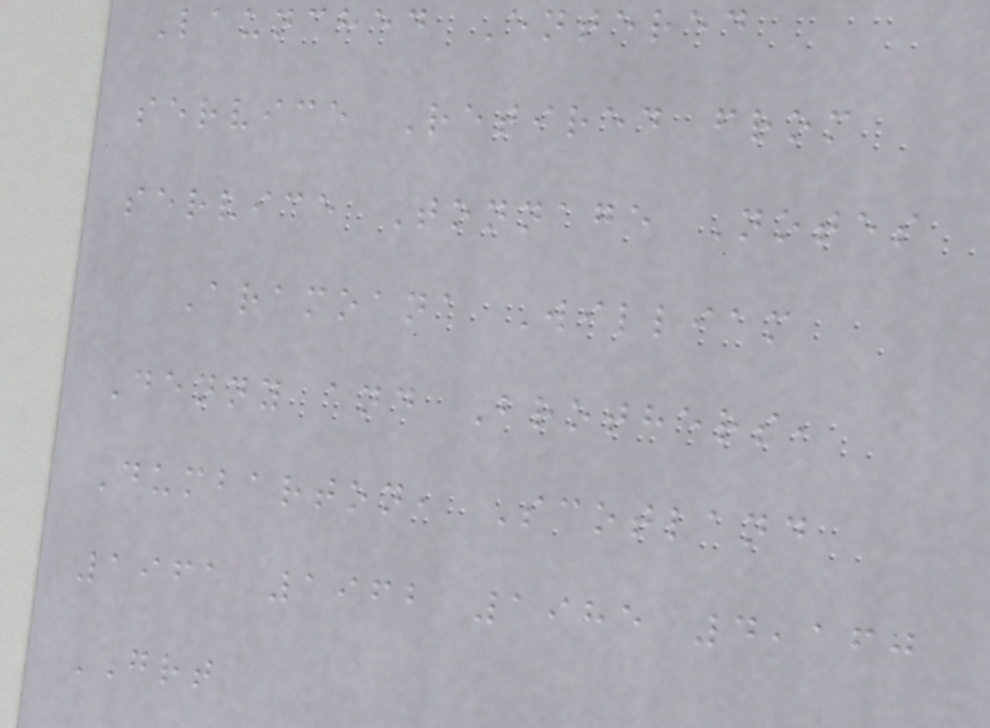Launched Entered
service Retired from
service Tonnage Notes
Aramoana William
Denny and Brothers,
Dumbarton, Scotland
1961 1962 1985 4,160
GRT
